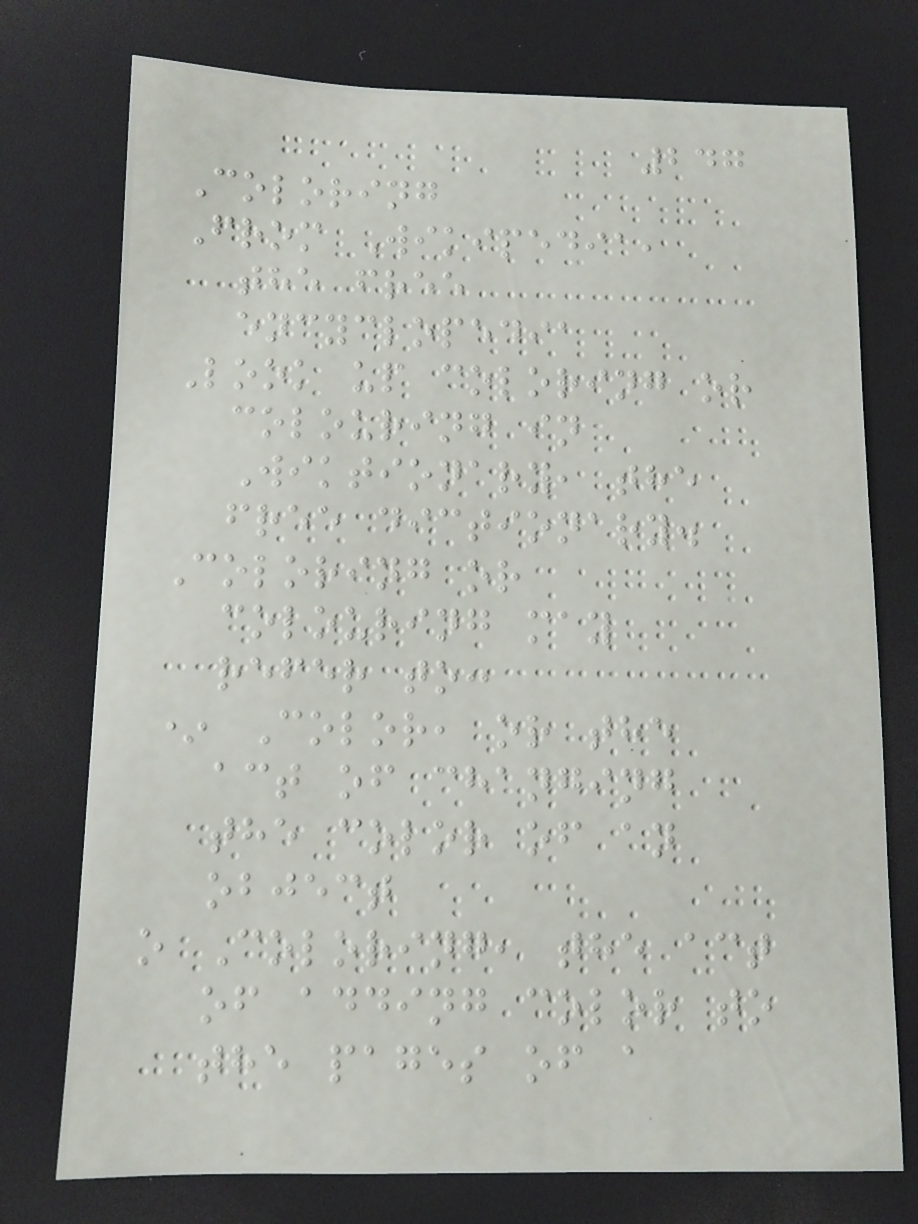247
Coloring
From Wikipedia,
the free
encyclopedia
Look up coloring or
colouring in
Wiktionary, the
free dictionary.
Coloring or
colouring may
refer to:
* Color, or the
act of changing
the color of an
object
o Coloring, the act
of adding color to
the pages of a
